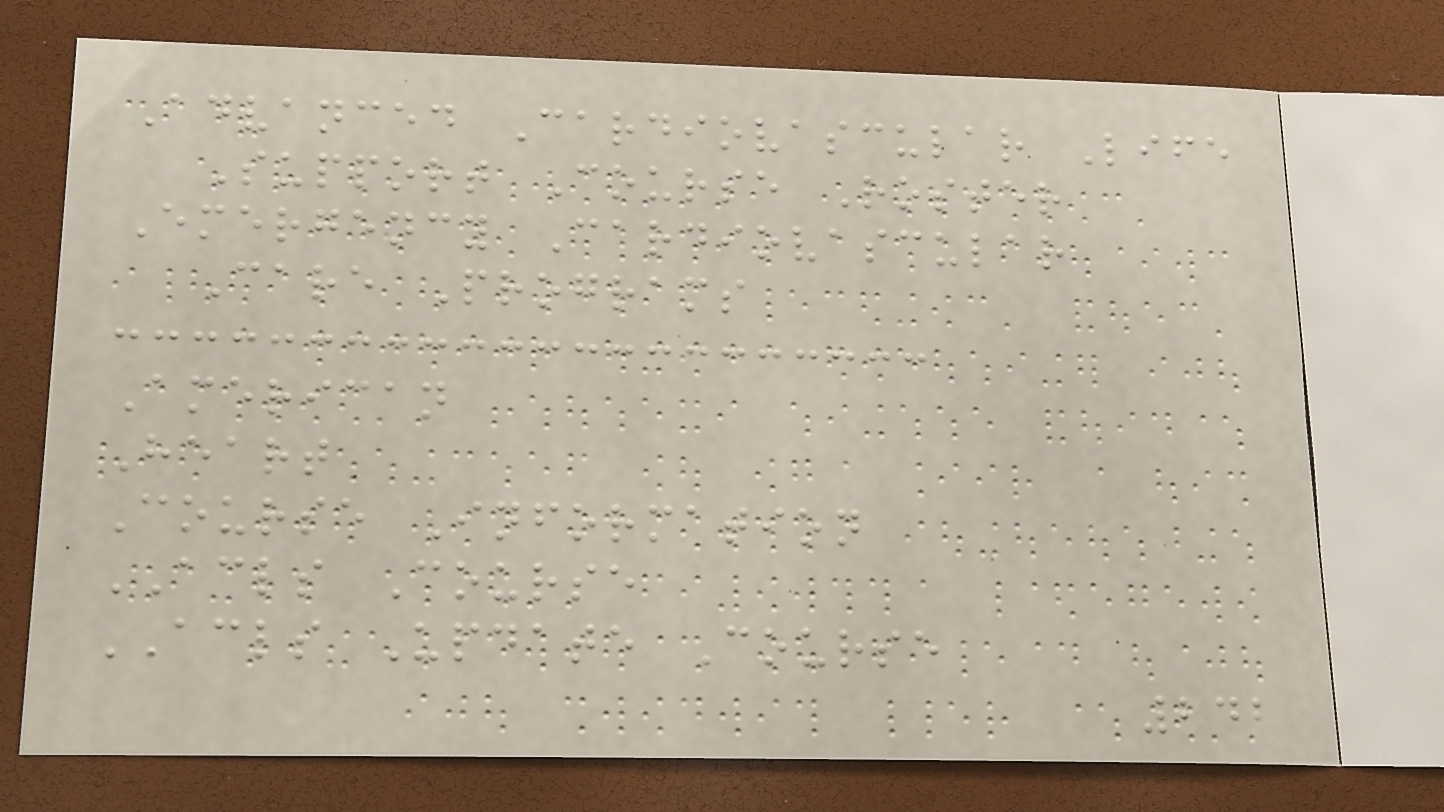Advanced Cardiovascular Life
Support Course Roster
Emergency Cardiovascular
Care Programs
American
Heart
Course Information
ACLS Course
ACLS Update Course
242
